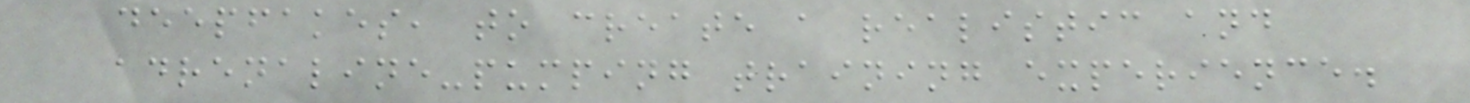deepfakes, to create a realistic and
adrenaline-pumping training experience.
